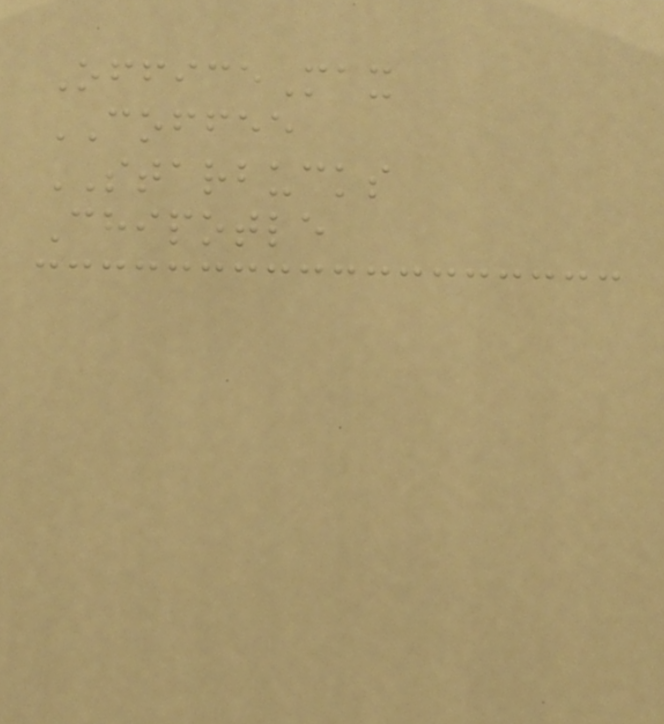OfficeMax
COFFEE
STARBUCKS
Chipotle
